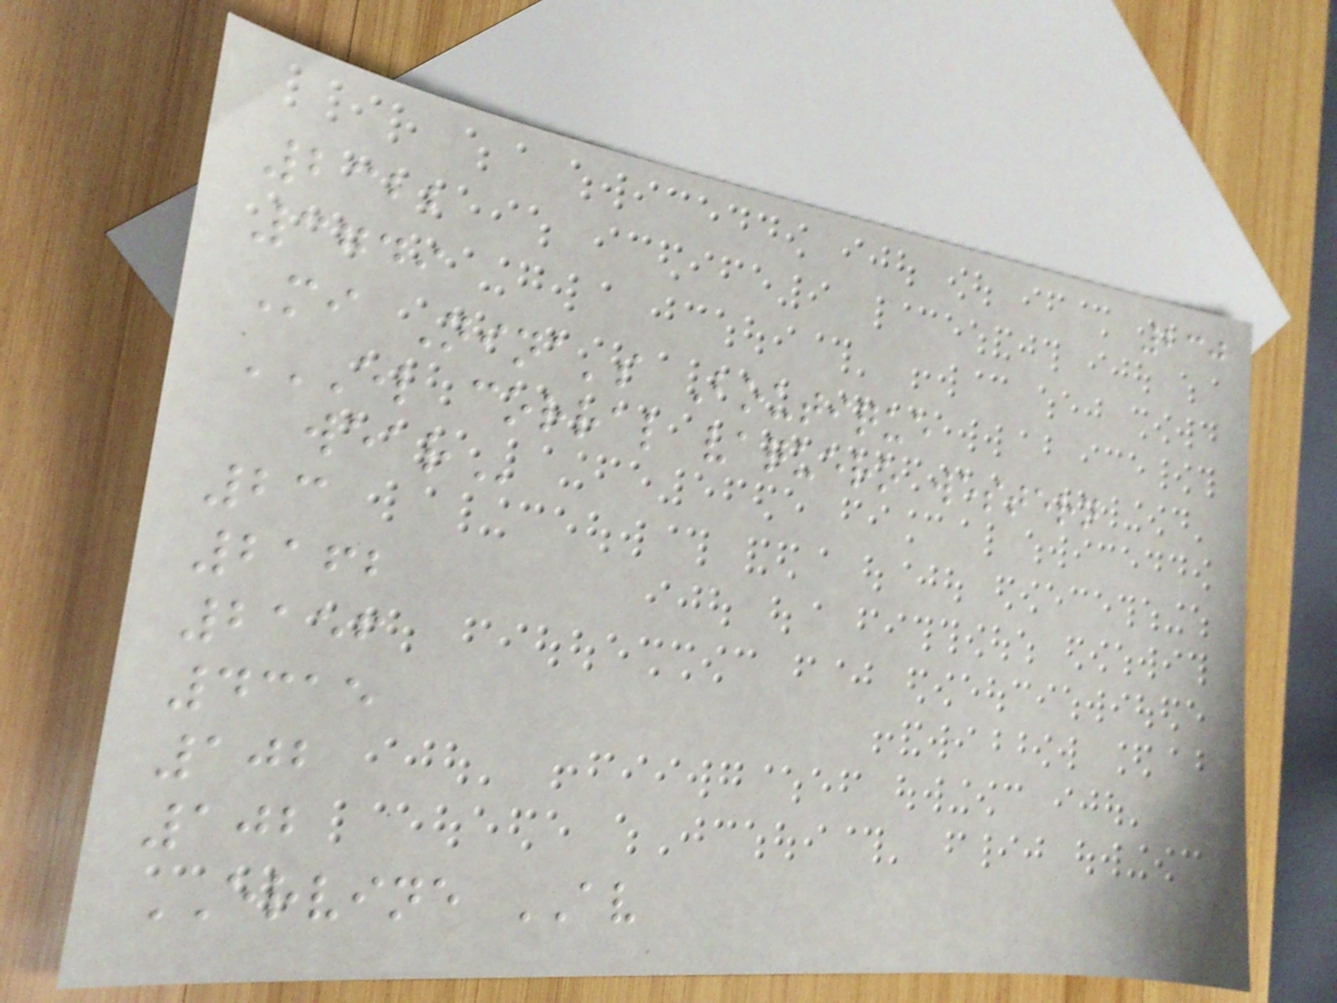230
2322
3749
Mi Nina's Boutique
EL CORRAL VAQUERO WESTERN
WEAR
23
2162
2156
4315
102
102
ERVINE AV
